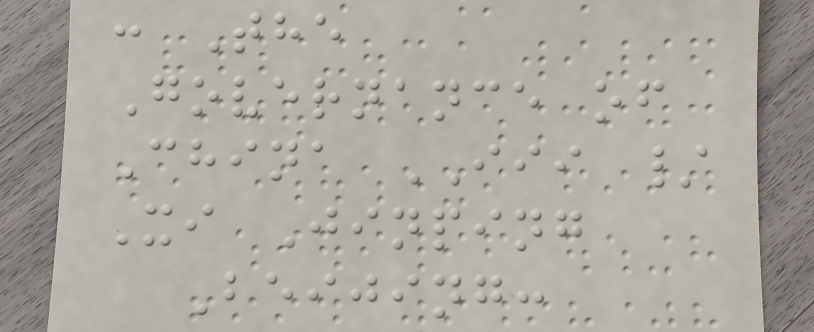: The
Governance of
China III /
Xi Jinping
Beijing:
